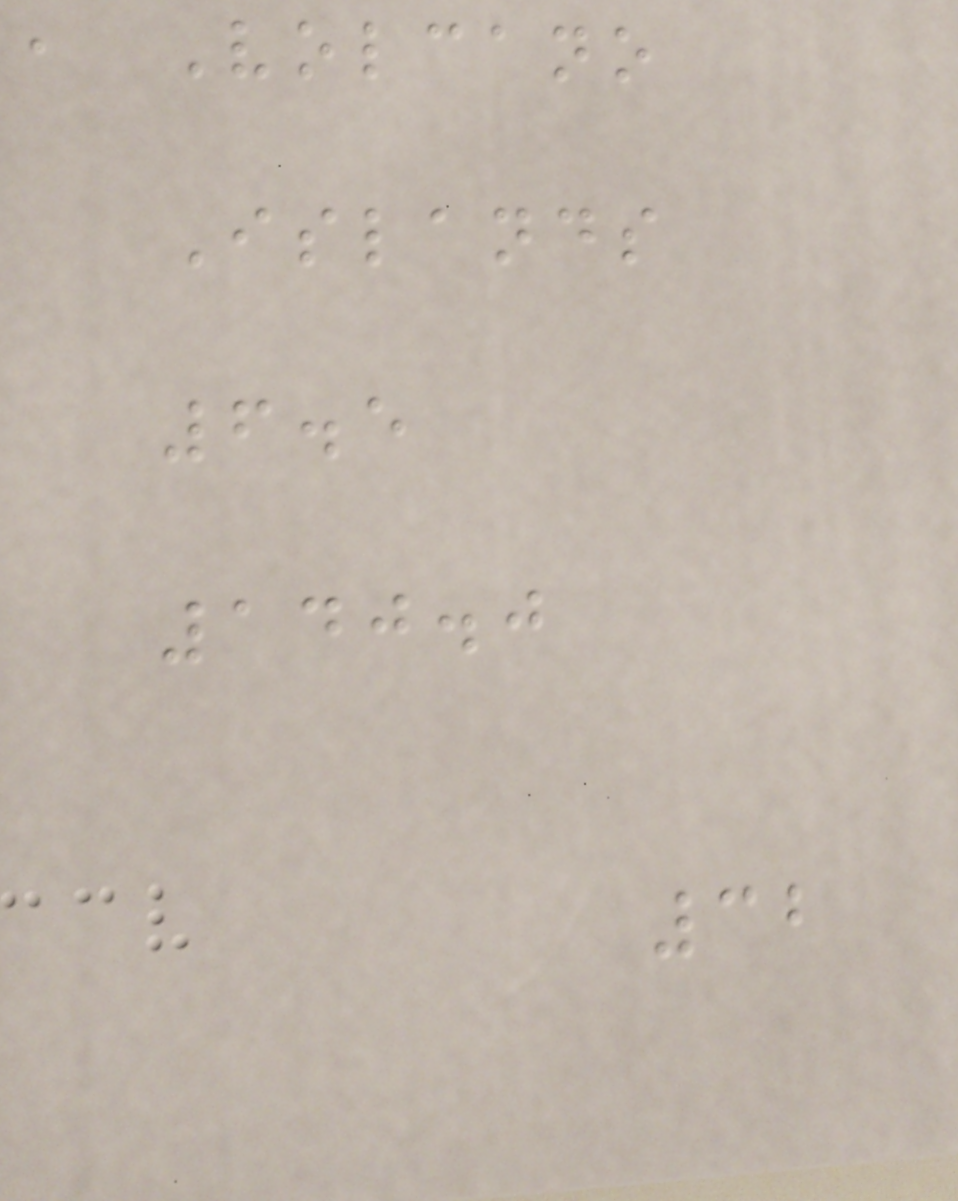, Volcano
Islands
6.5
140.0
32
